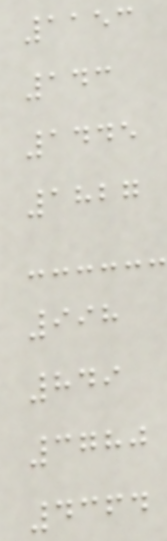1153
143
1445
1827
998
849
3780
4364
